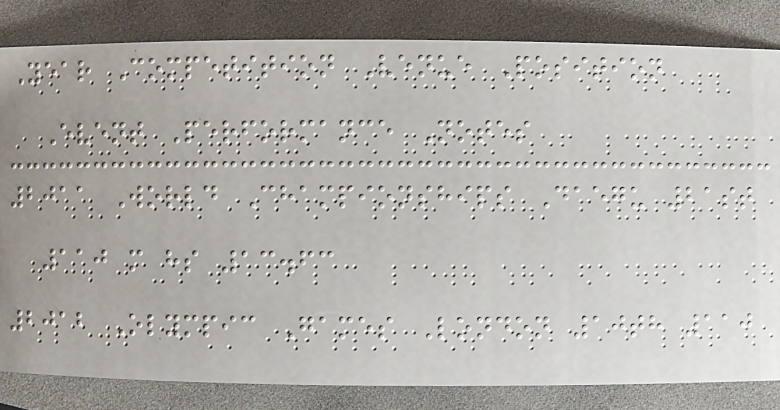Year Competition Venue Position
Event Performance Notes
2011 World Championships Daegu 21st
110 m hs 13.63
2012 Olympic Games London 10th 110
